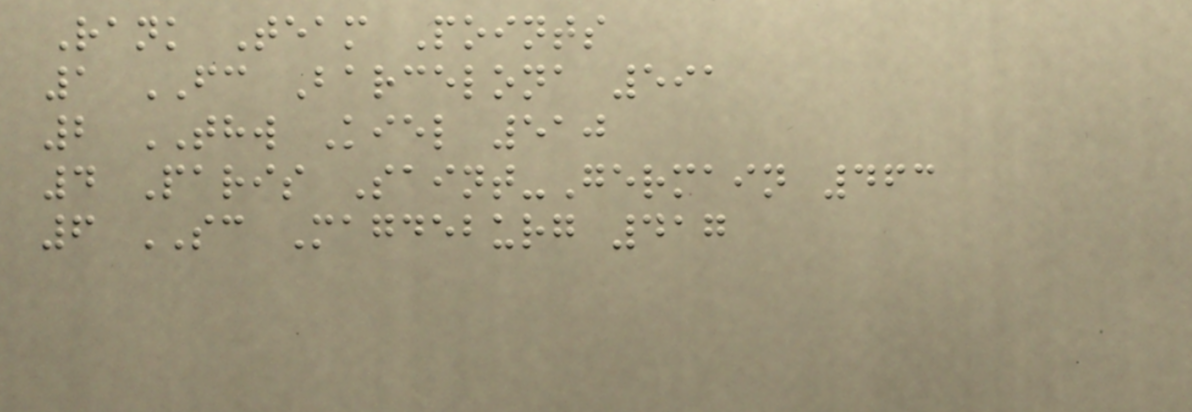Rank Team Points
1 FC Barcelona 591
2 THW Kiel 510
4 Paris Saint-Germain 463
6 SC Magdeburg 417
